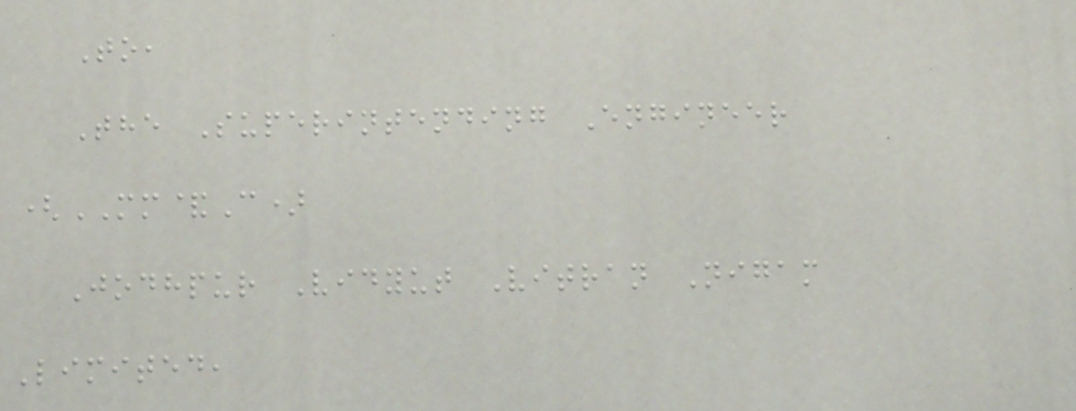To,
The Superintending Engineer
(MM&C)
Jodhpur Vidyut Vitran Nigam
Limited,
